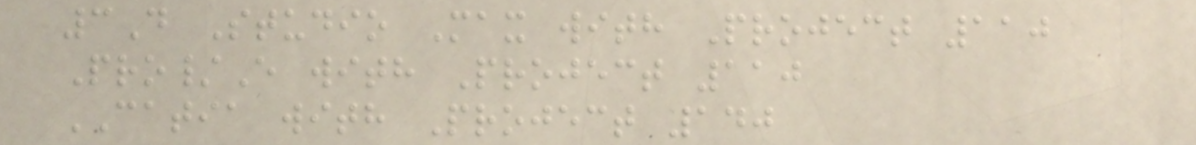3D Studio Max with Project 110
Pro/E with Project 110
CATIA with Project 140
